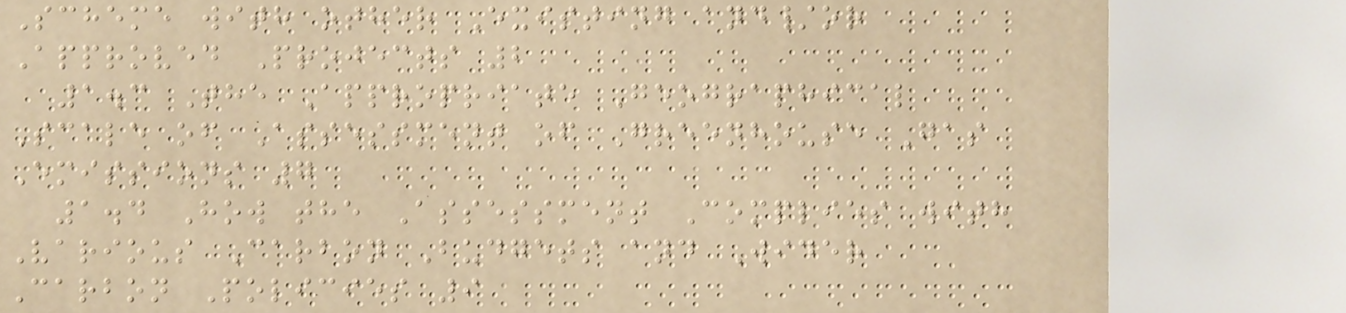Scheme with other Existing and/or
Approved Projects 2
1.3 The Appropriate Geographical
Scale of Assessment of Greenhouse Gas
Emissions 7
1.4 How the Assessment Complies with
Various Carbon Budgets and Wider
Carbon Policies 9
